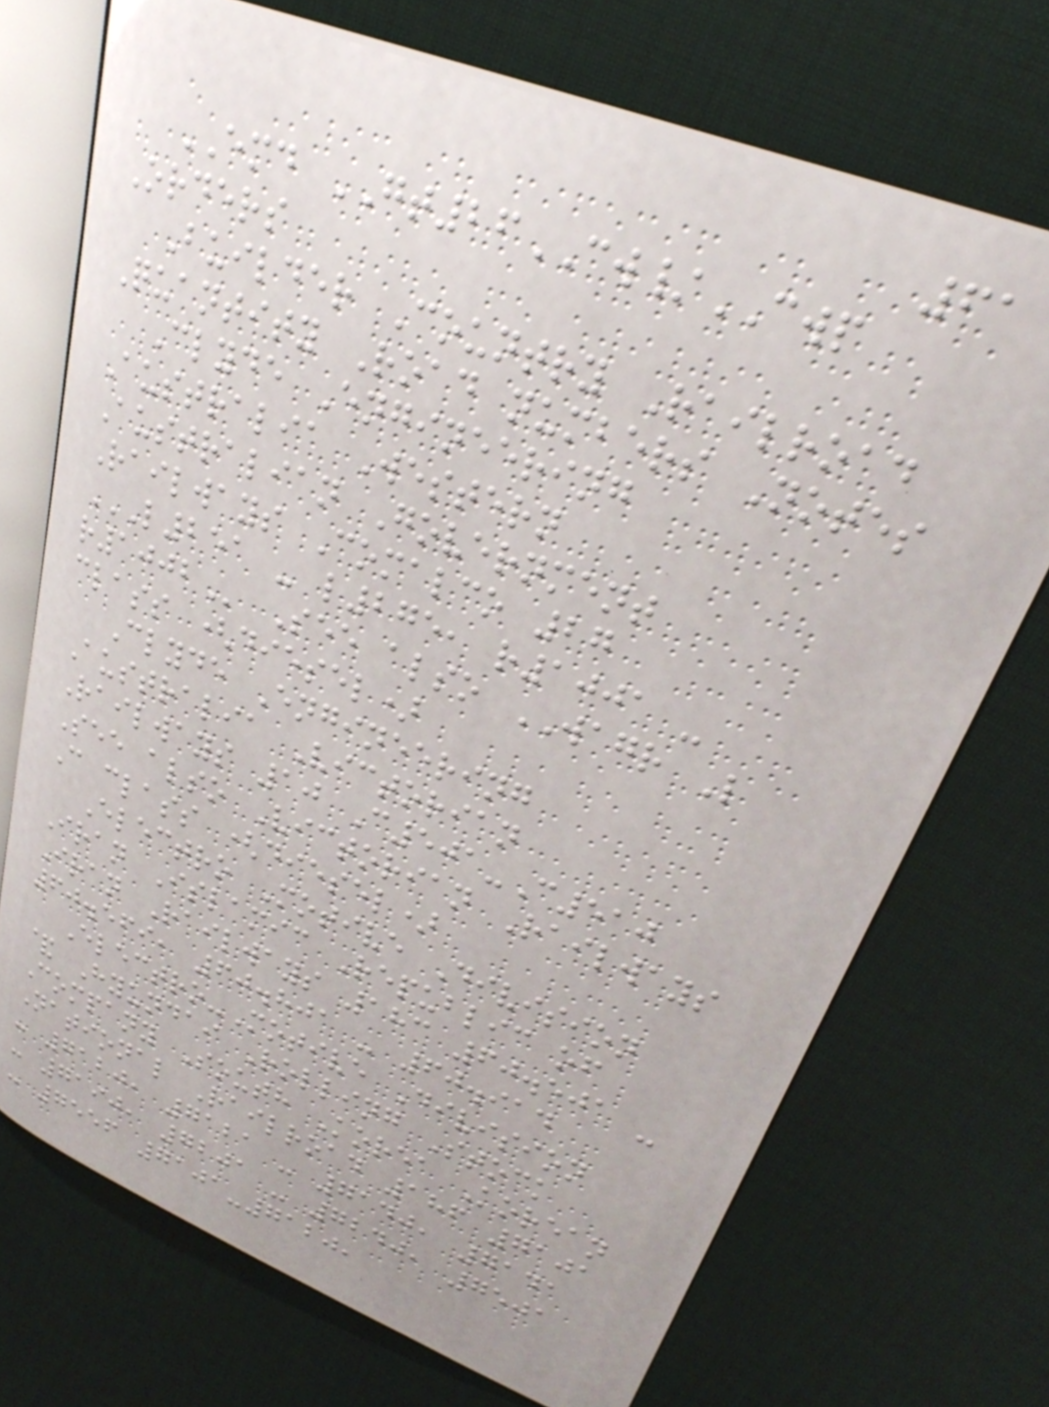61
EMD GT26CW/CWP
Orders
Builder Country Railroad
Quantity Road numbers Notes
Clyde Engineering
Australia Western
Australian Government
Railways Comalco 27
L251 - L275, R1001 -
R1002 See also WAGR L
class (diesel)
Clyde Engineering
Australia Victorian
Railways 10 C501-C510
See also Victorian Railways
C class (diesel)
Electro Motive Division
Iran Islamic Republic of
Iran Railways 183 60.501 -
60.569, 60.801 - 60.914
Electro-Motive Division
& Hyundai Rolling Stock
Company South Korea Korean
National Railroad 186 7101
- 7120, 7121 - 7140, 7141
- 7190, 7201 - 7240, 7501
- 7556 7101-7120,
